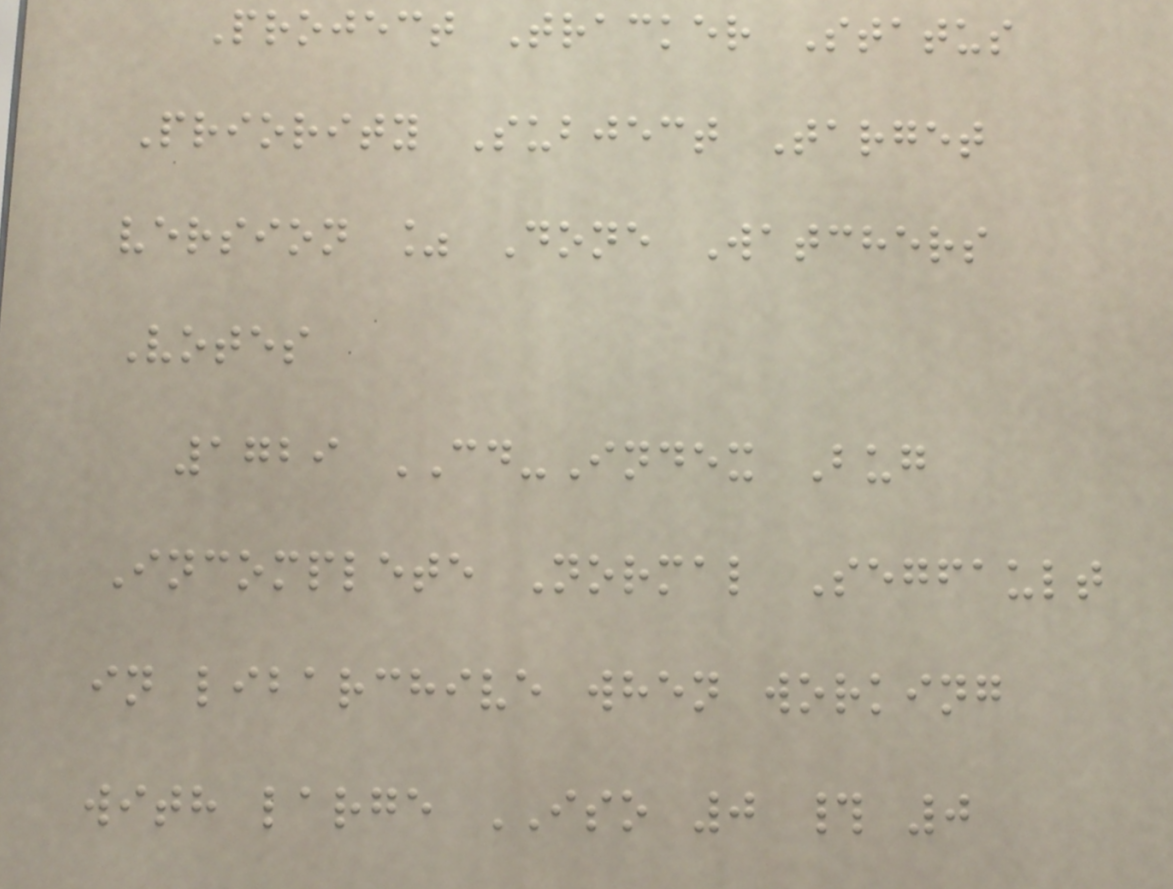Project Tracker Status
Priority Subject Target
version % Done Watchers
Votes
1729 CD-Index Bug
Incomplete Normal Segfault
in libarchive when working
with large ISO 0 # 0
